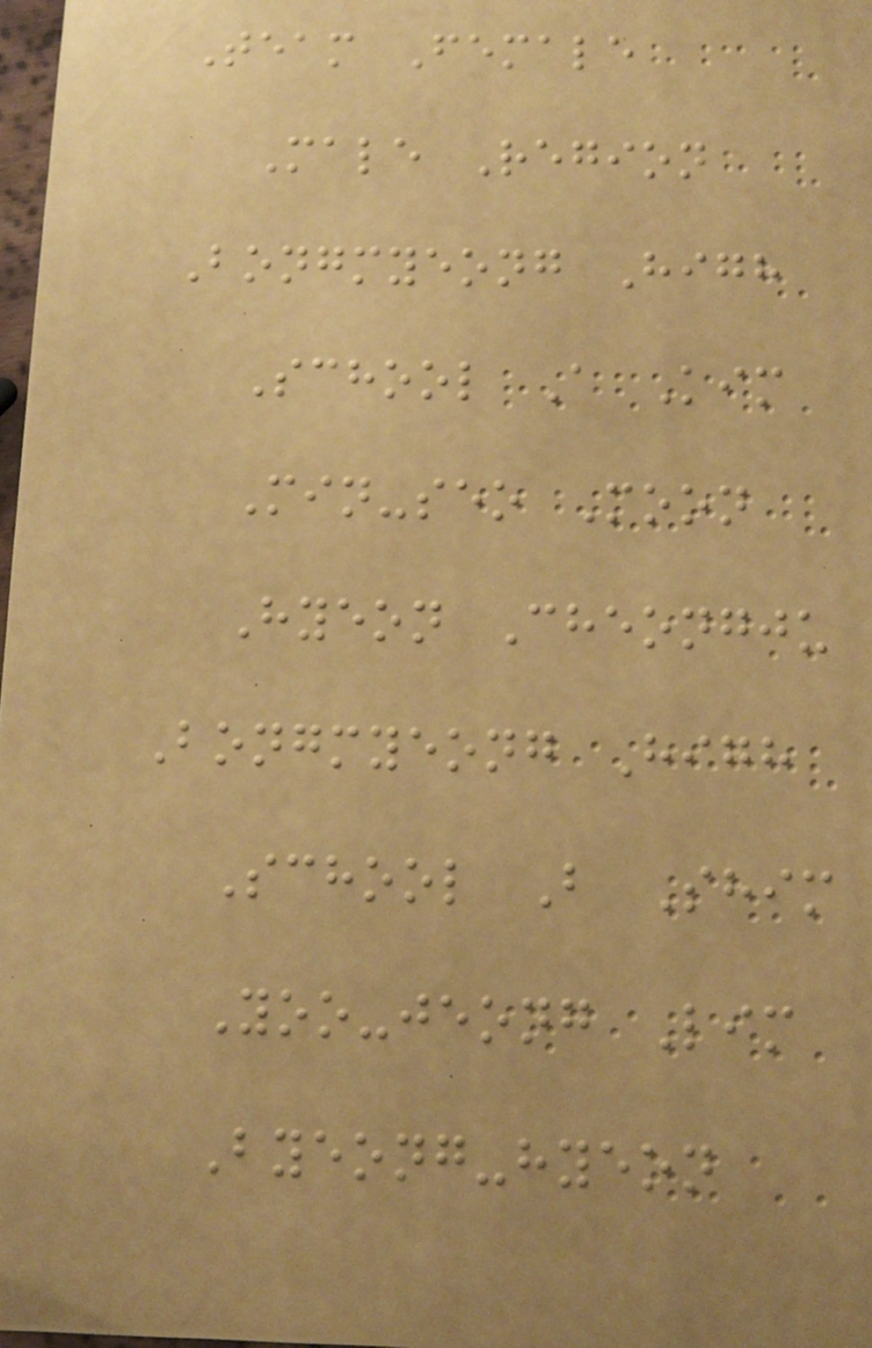Team Female
Male Region
Bongmyeong High
School A Kim
Min-seo Moon
Hyeon Cheongju
Bongmyeong High
School B Shim
Yoo-jeong Lim
Byeong-hyeon
